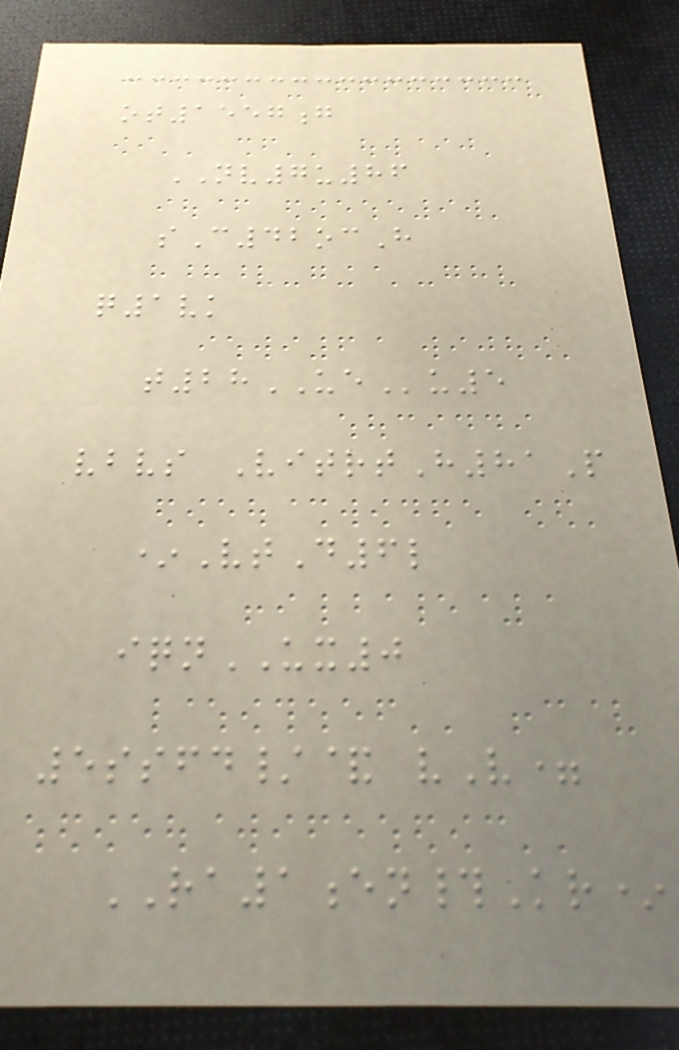ot1557g
NV7u86
sC42ocH
q1vk
t28UEu5
vbvs VitrtH81P
*VtD6l
iqnUX0
5ssfd/& vV=
RA1en#Kr*
